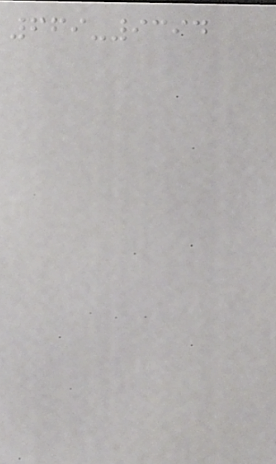669-9394
